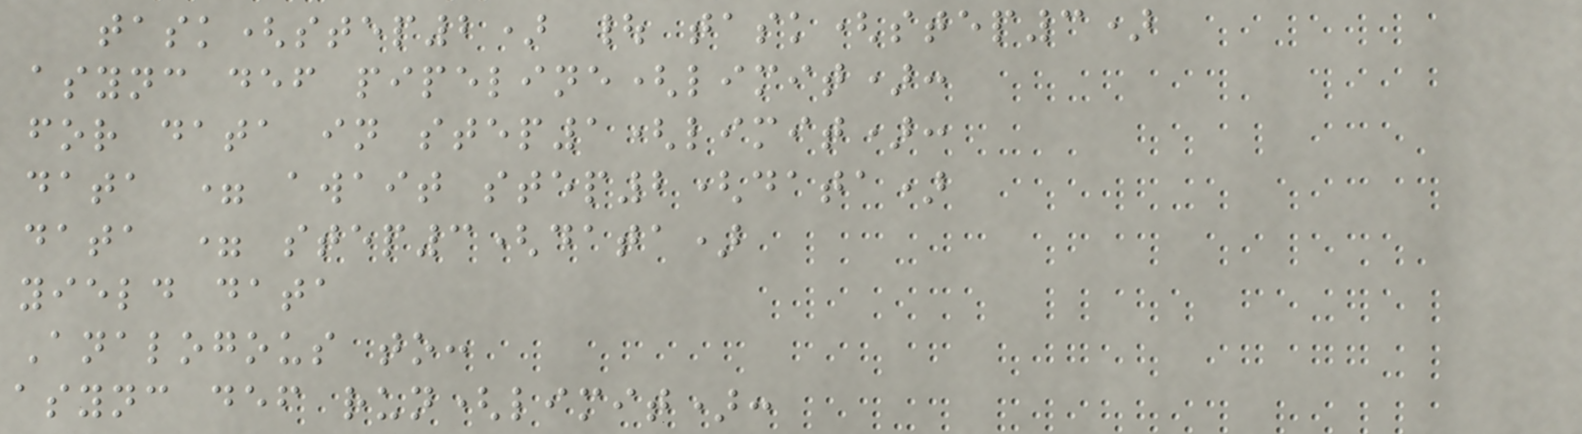task(step2) | task(step3)
async def pipeline(limit):
for data in step1(limit):
data = await step2(data)
data = step3(data)
yield data
Analogous to:
async def run(limit):
